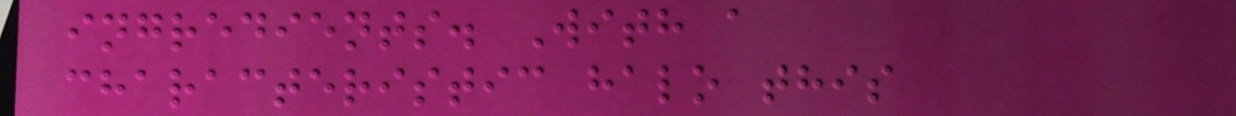ingredients. With a
characteristic halo this
